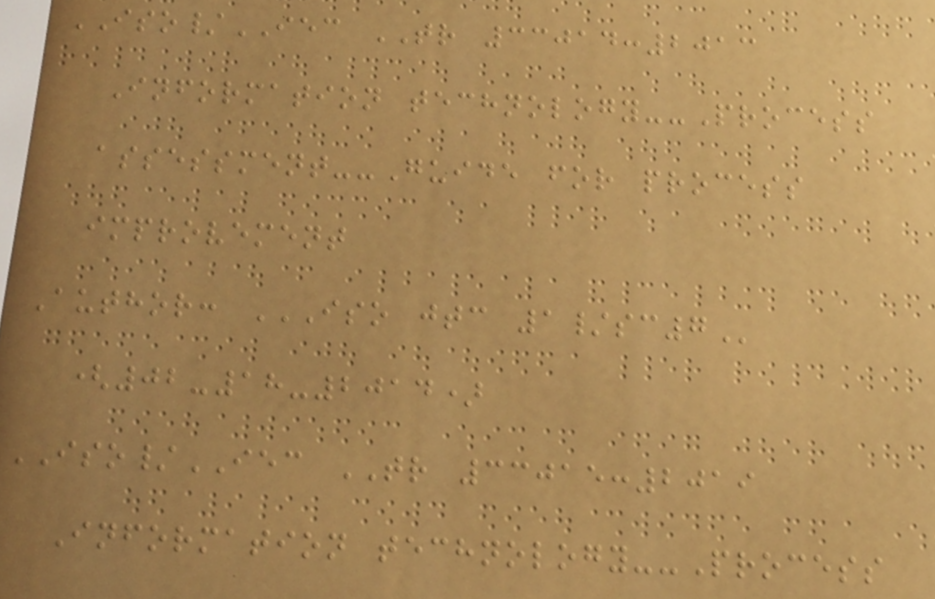ISO/IEC TR 33014:2013
Information technology--Process
assessment--Guide for process
improvement
Author: ISO JTC 1/SC7
(02-18-2014)
ISO/IEC TR 33015:2019
Information technology--Process
